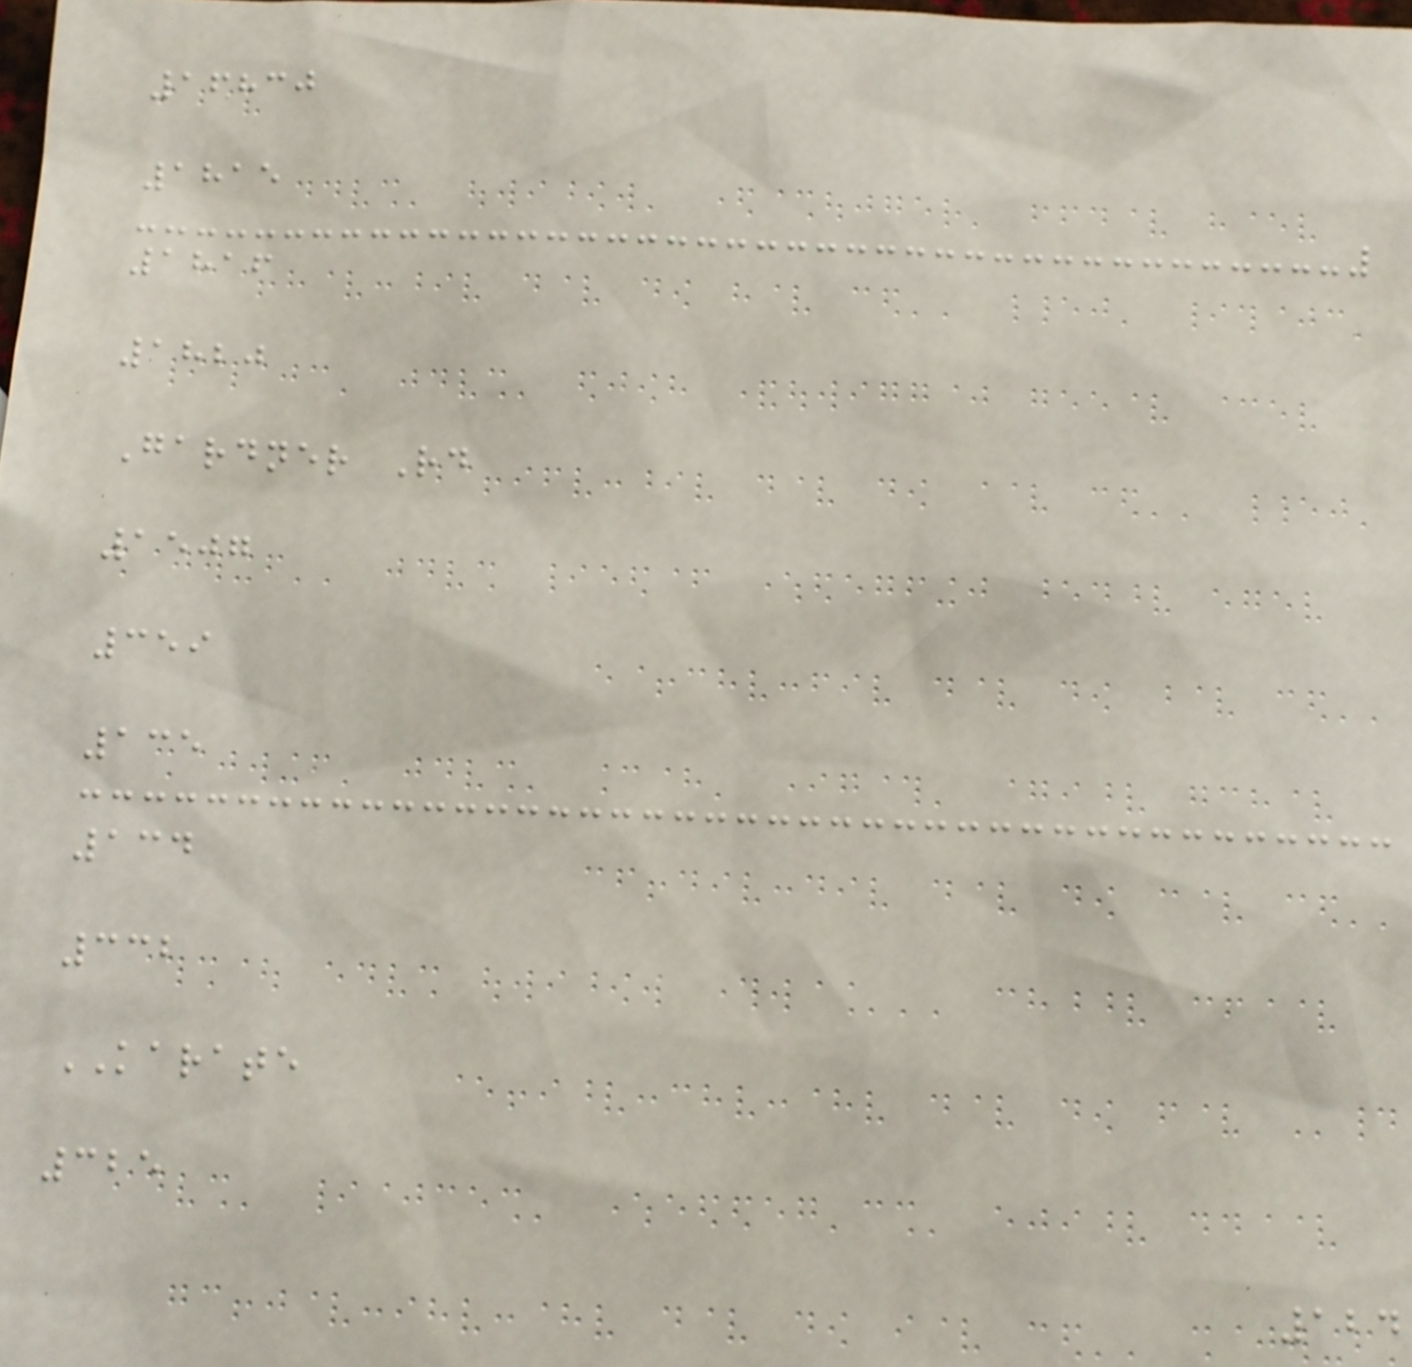16830
1815
1816
1820
Gardner Rd
1507
359
135
134
332
KARATE
325
124
